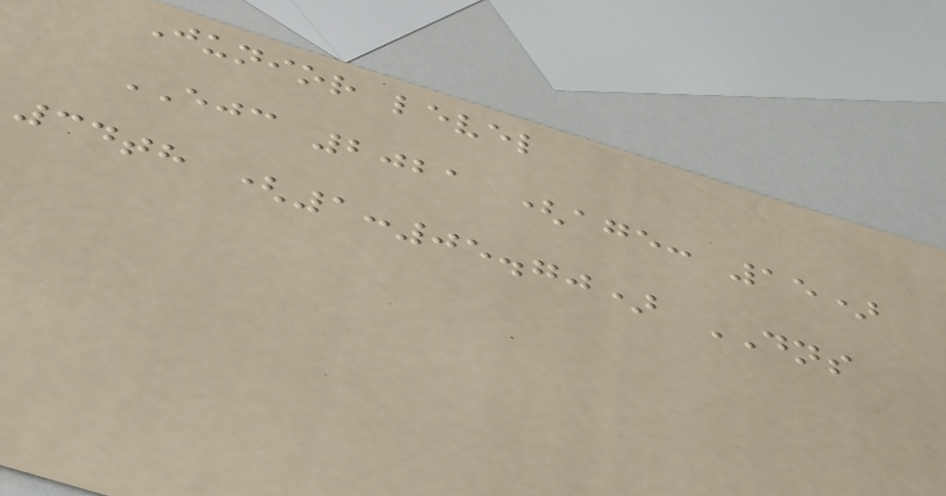Junior level
EJC 2021 (age: 15)
34th (1:05.70) DNS
